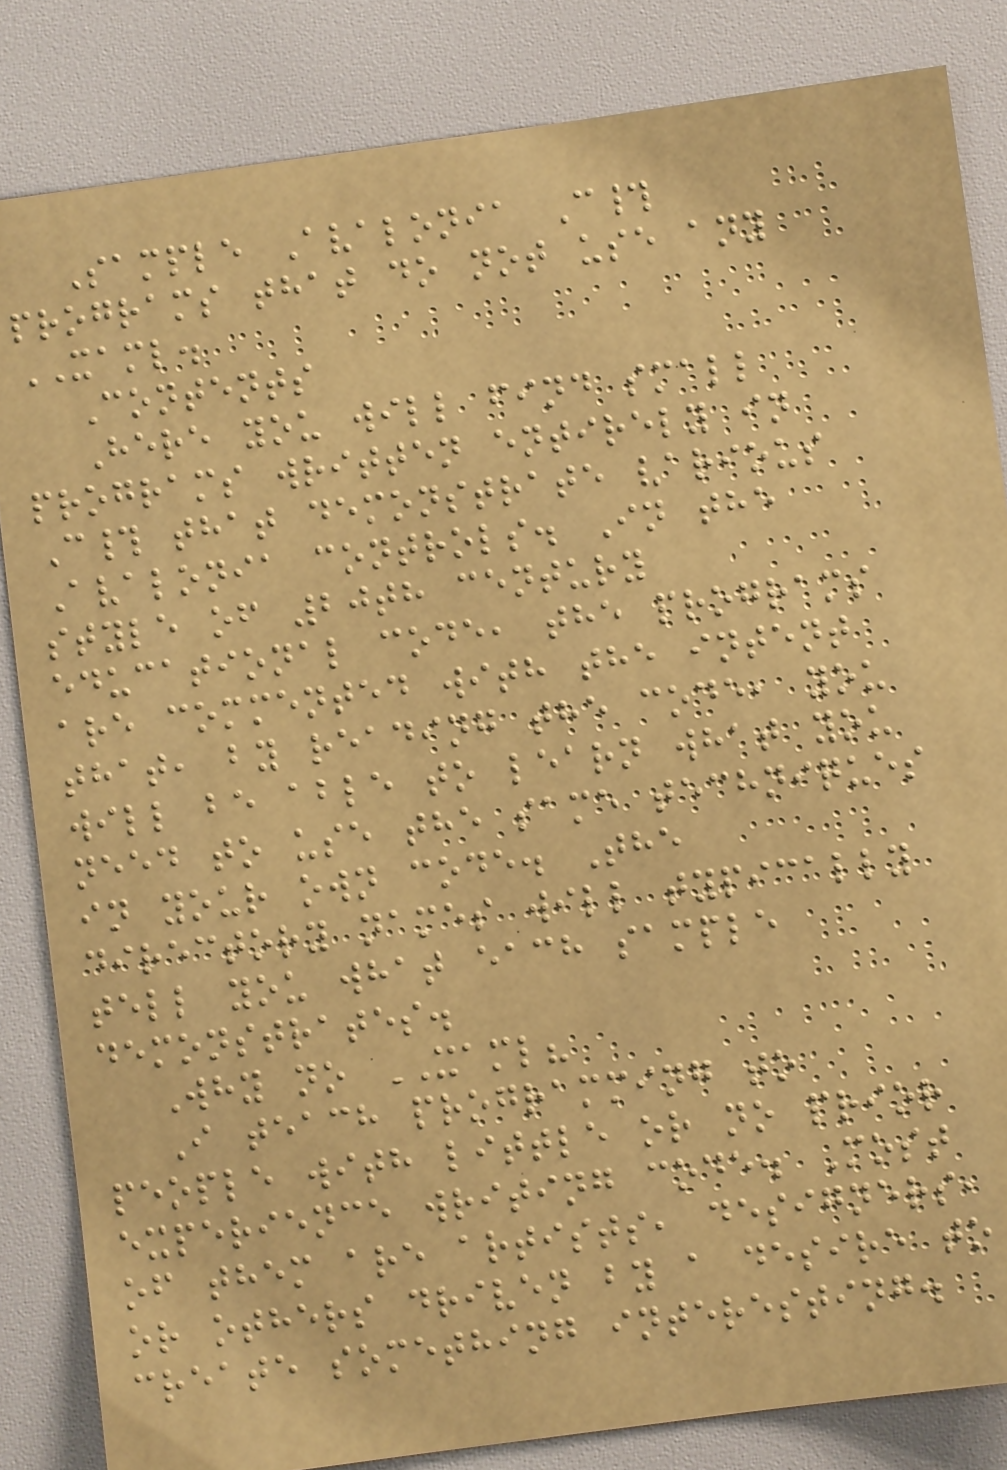Sample Avalonia C#
programs that do not use any
XAML.
Contents
Here you will find small
programs written entirely in
C# that demonstrate various
Avalonia controls. In the
style of 20th century
educational code, the programs
are commented with the intent
that, by reading the code, you
will be able to learn what you
need to use the same techniques
in your own code. The
directory names will typically
tell you what each sample
demonstrates.
Why no XAML?
I teach programming to
people with little or no prior
experience writing code. Most
of them are artists, designers,
or others driven by a desire to
create something interesting.
